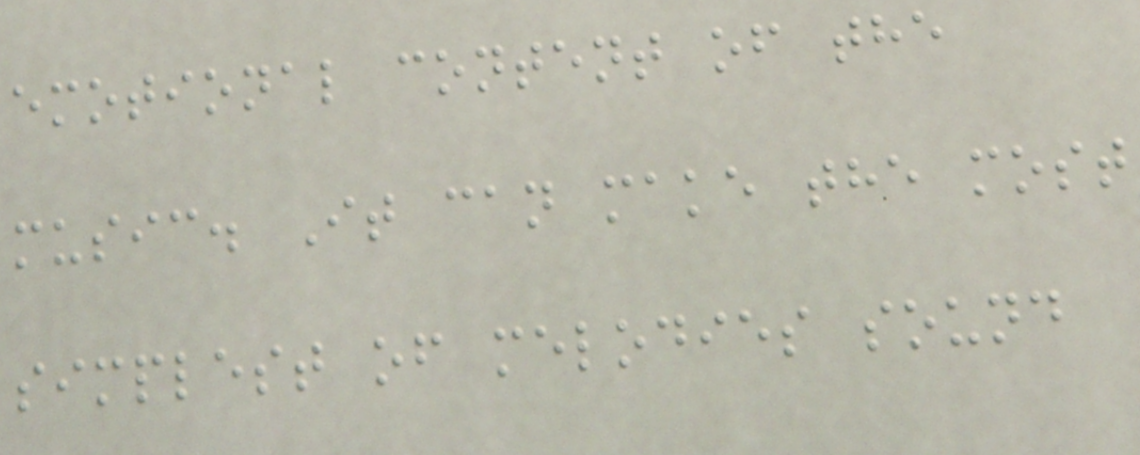emotional content of the
music. It can make the most
simplest of melodies sound
